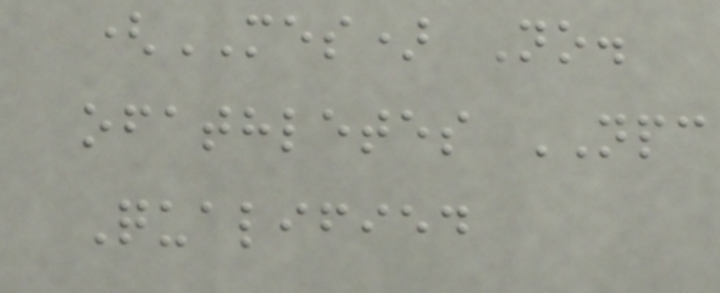(MES) No.
ofathletes NPC
Qualified
